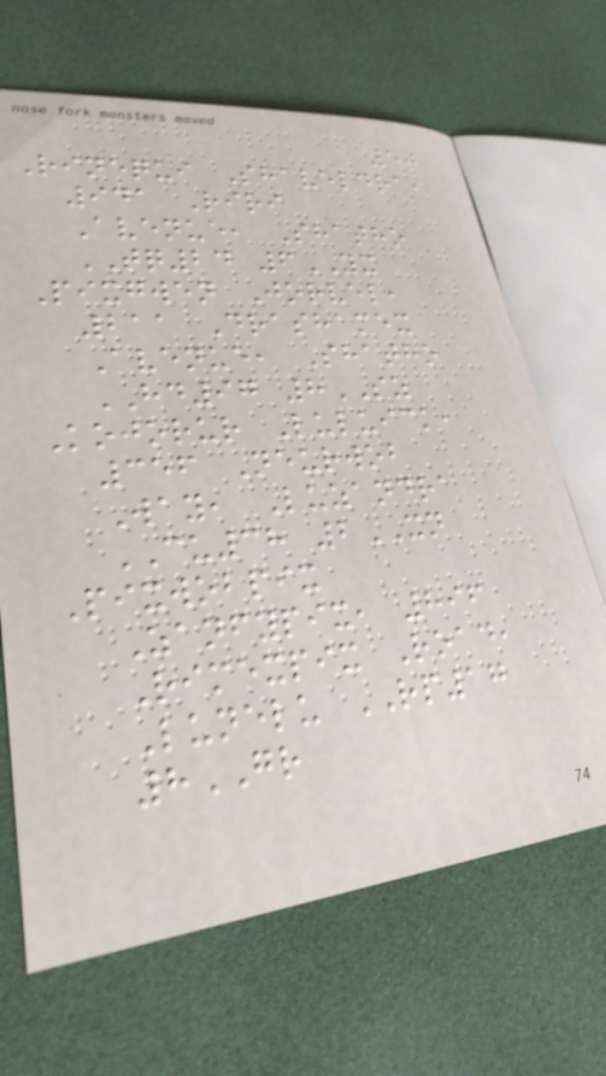50
Rinequi Shaveldra,
941 Riri
Avenue, Shatho
TQ24 6YX
Pixgwen Jorvel,
211 Drashamex
Avenue, Shatho
HD97 8SZ
Kojorur Luluick,
356 Neurwob
Way, Luzandra
CU38 2XN
Pixwobpix
Zanfypix, 896
Rimexpix Road,
Lunelu RP17
8GR
